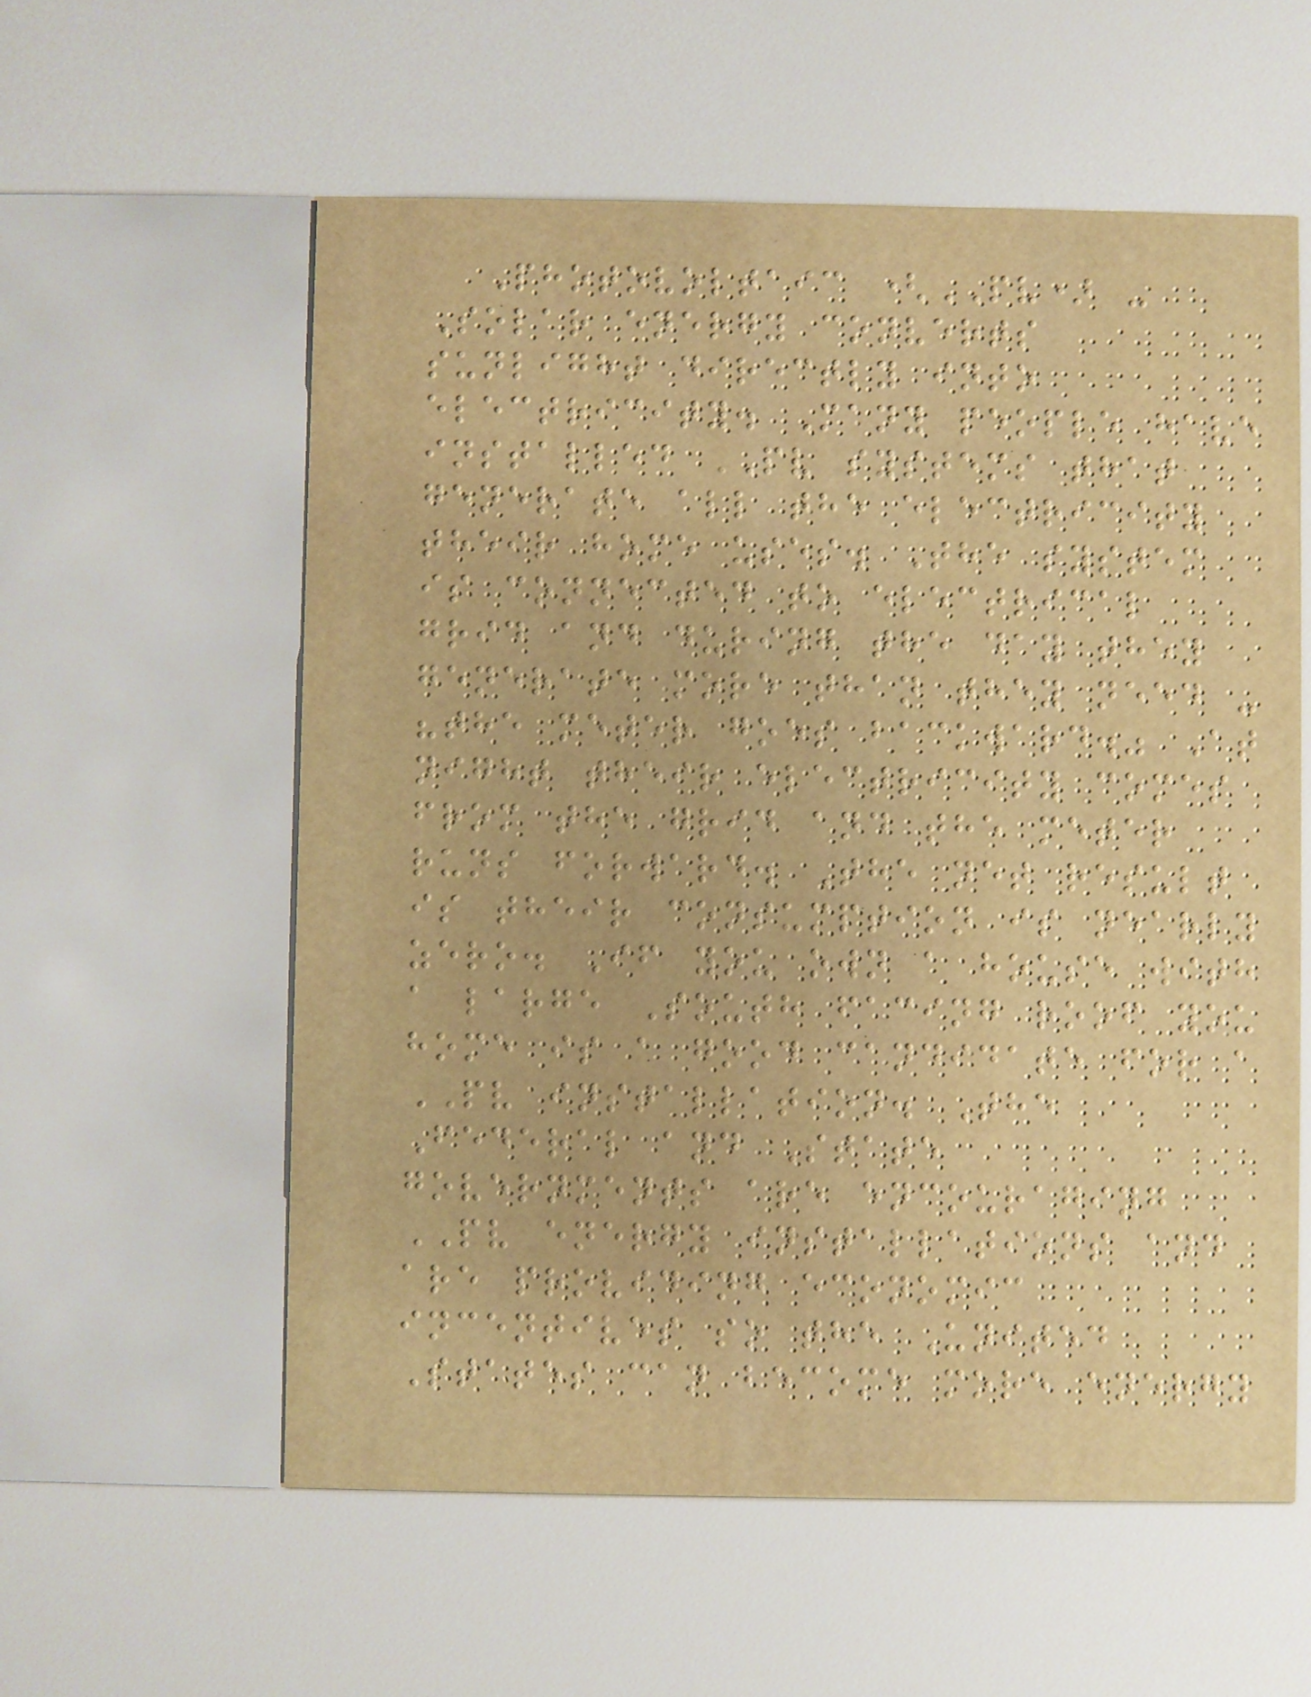Photovoltaic (PV) -
Solar energy converts
sunlight directly into
electricity. Many people have
installed PV systems that
generate all the electricity
their home uses. The system
is connected to electrical
grid and during the day they
generate more than they need -
"the meter goes backward." At
night their electricity comes
from the grid and the meter
runs forward. The net result
is their consumption is nearly
zero. If you own a house with
a large South facing roof you
home is a good candidate for a
PV installation. The
Federal and State
governments are encouraging
PV energy installations and
are providing economic
incentives so the United
States can become more energy
